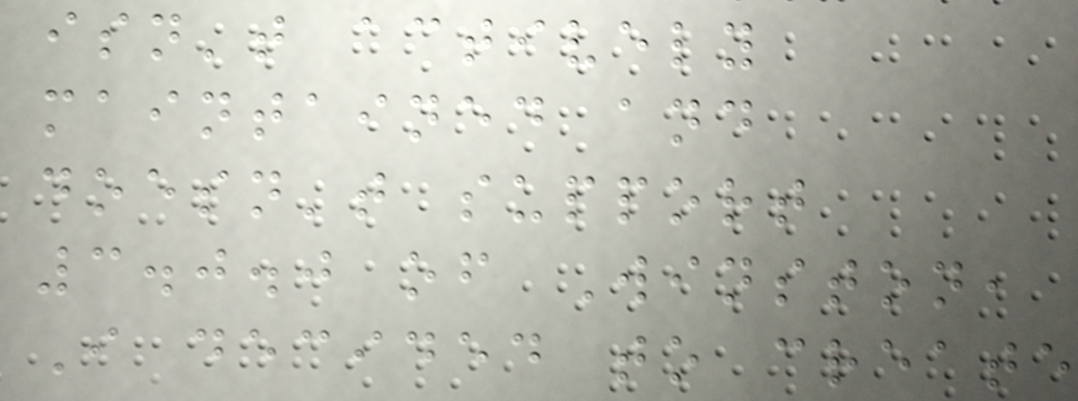isn't actively
maintained and
doesn't support
3.0.0 of Winston,
I decided to create
